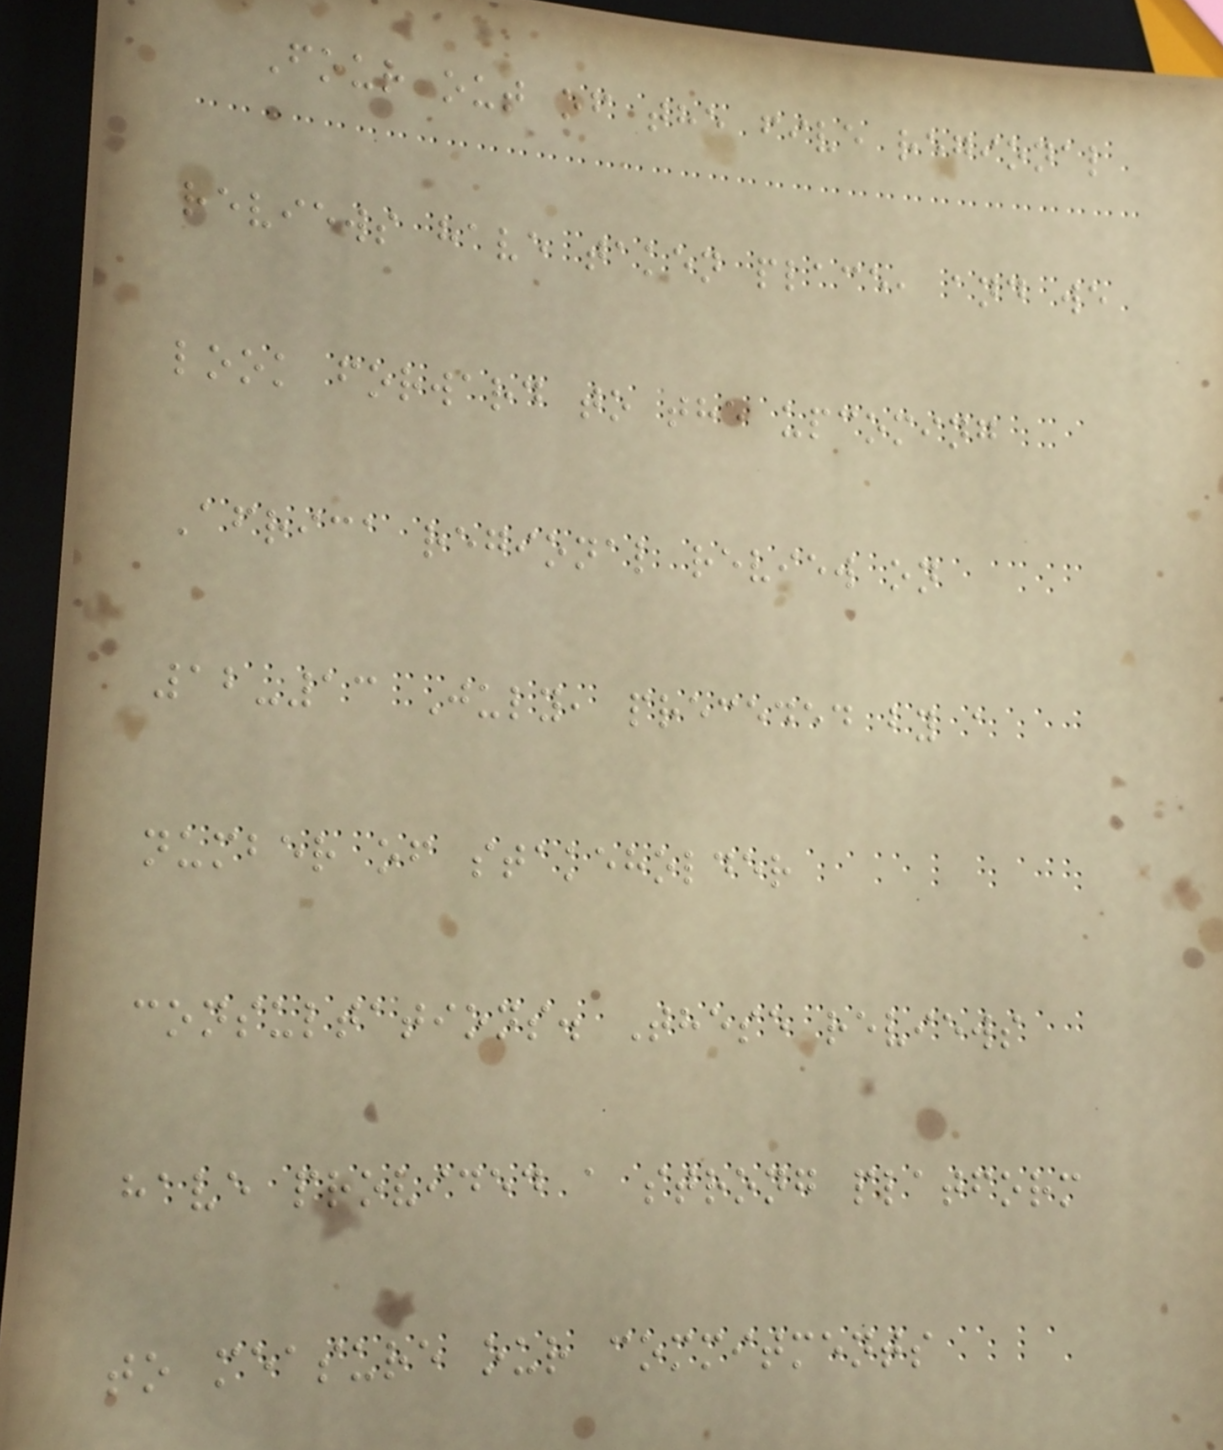Four out of the five regional
reviews have taken place, and we
look forward to the upcoming
Africa regional review on
12-13 July, preceded by a
number of stakeholder
consultations. These reviews
have provided a strong platform
to measure our commitments
